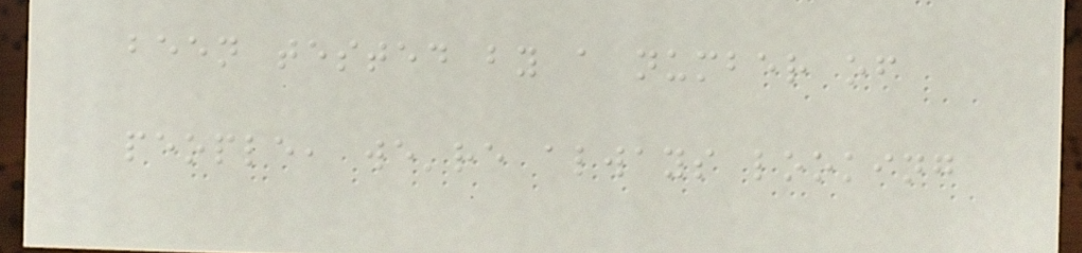been tested by a number of
people, we're always looking
